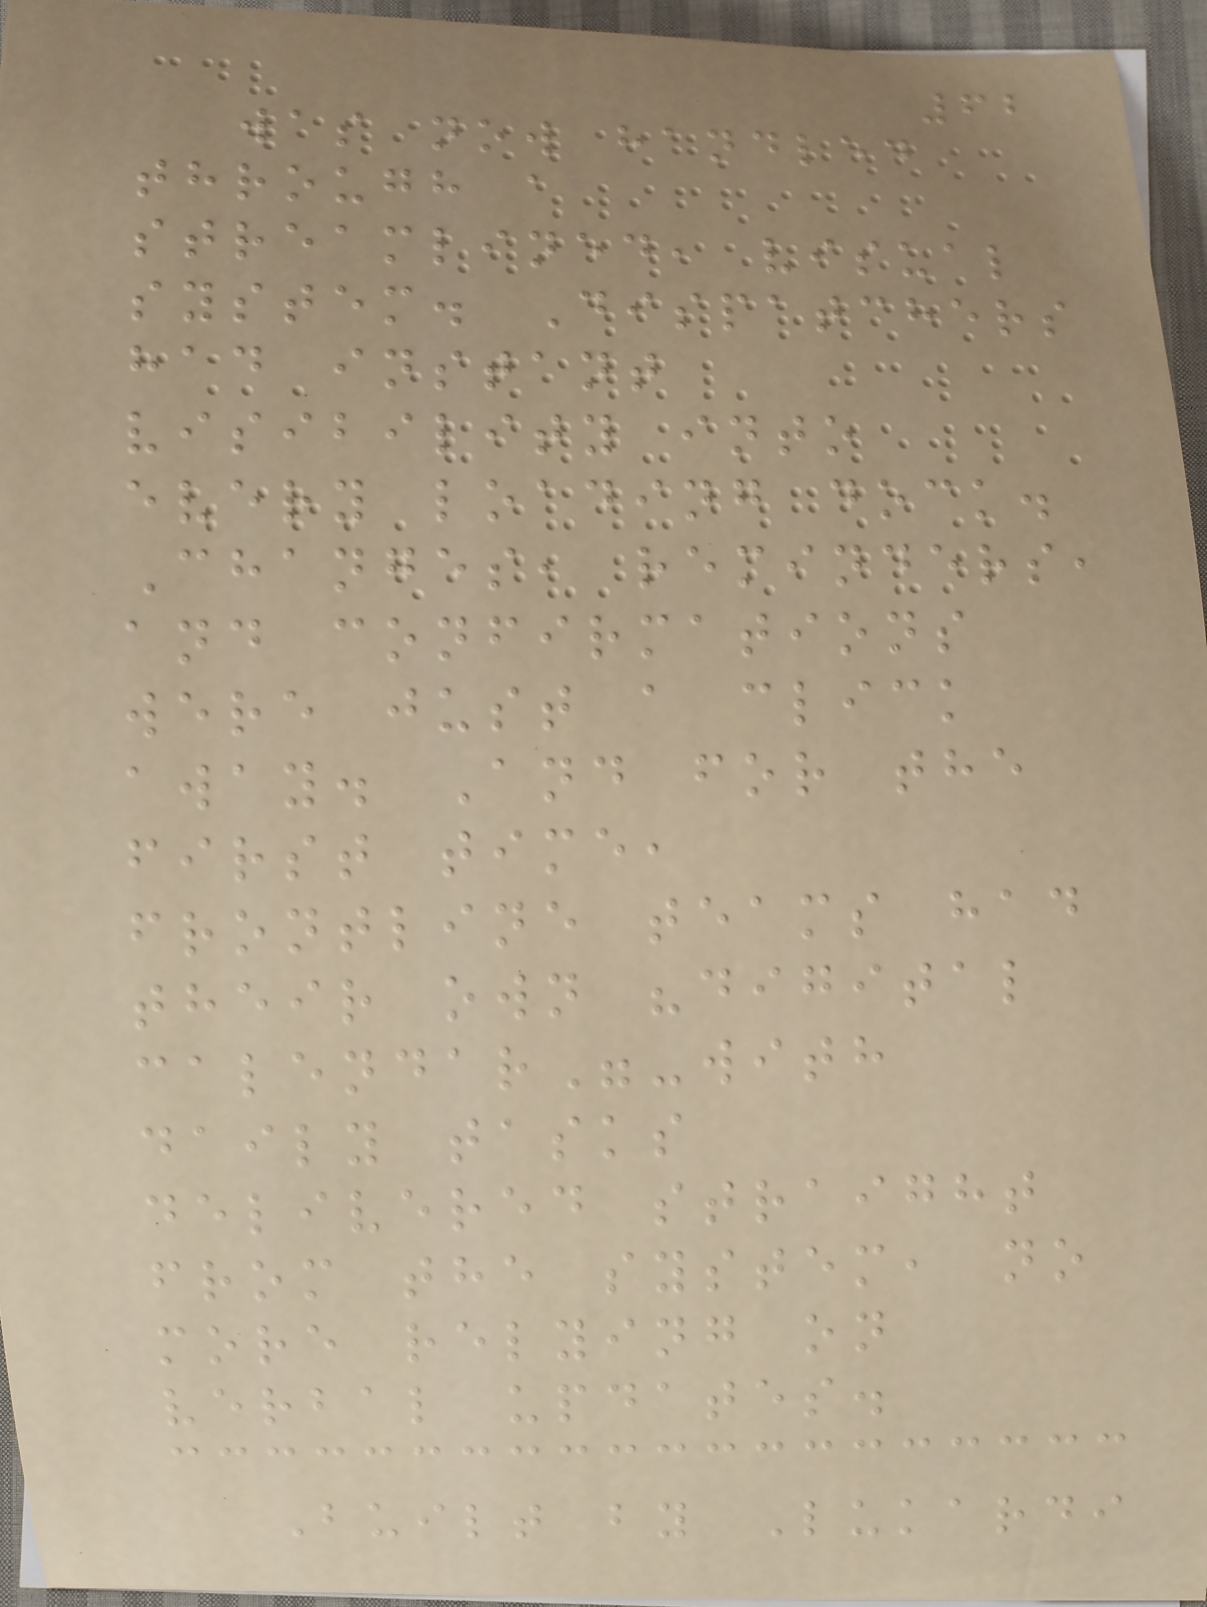62
was now handled
through a
streamlined, visual
system. Dispatchers
had instant
visibility into
every loading dock.
Changes, reminders,
and confirmations
were just a click
away. And for the
first time,
frontline teams had
their own "digital
calendar"-with
daily tasks
delivered straight
from the system, no
more relying on
verbal updates.
Built by Lukardi
